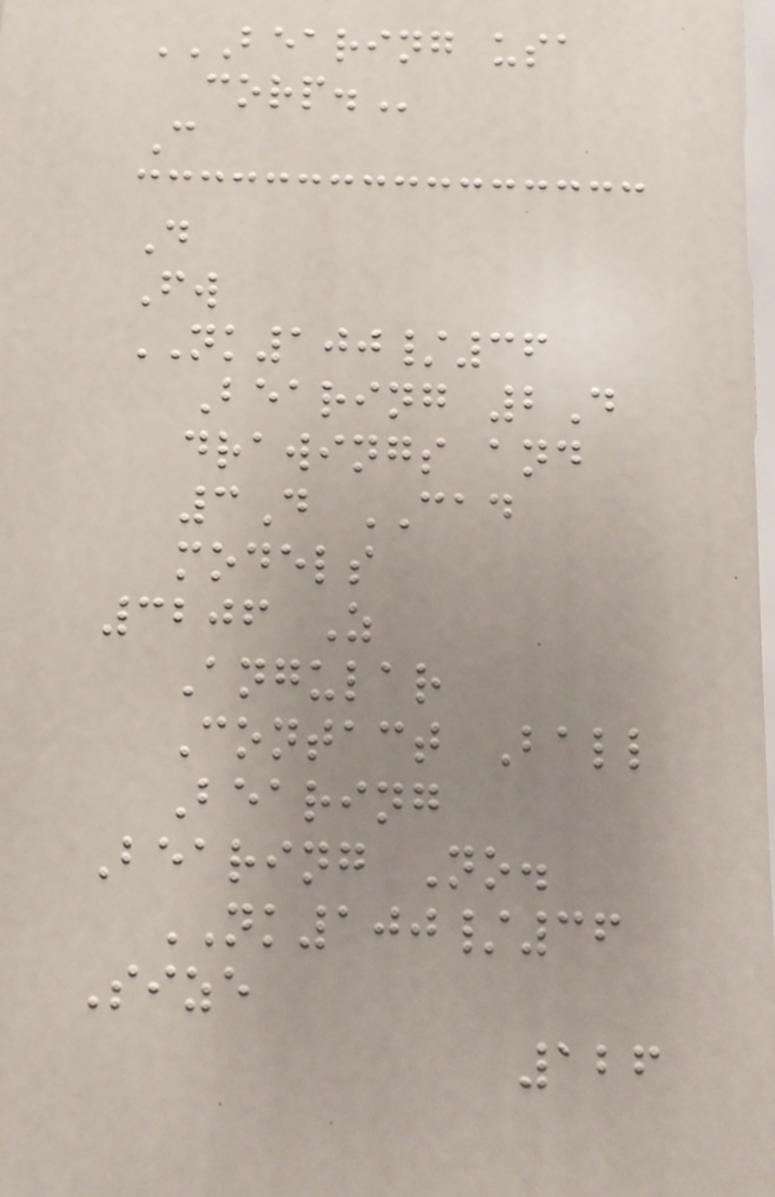BEARING USA
CORP.
C
D
Fw
NK100/36
Bearing 2D
drawings and
3D CAD
models
3206 Z
Angular
Contact Ball
Bearing
Bearing No.
NK100/36
Size
126
